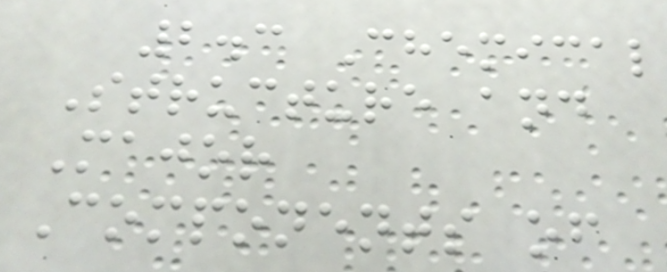2.3 Chemical
Structure and
Major
Components of
